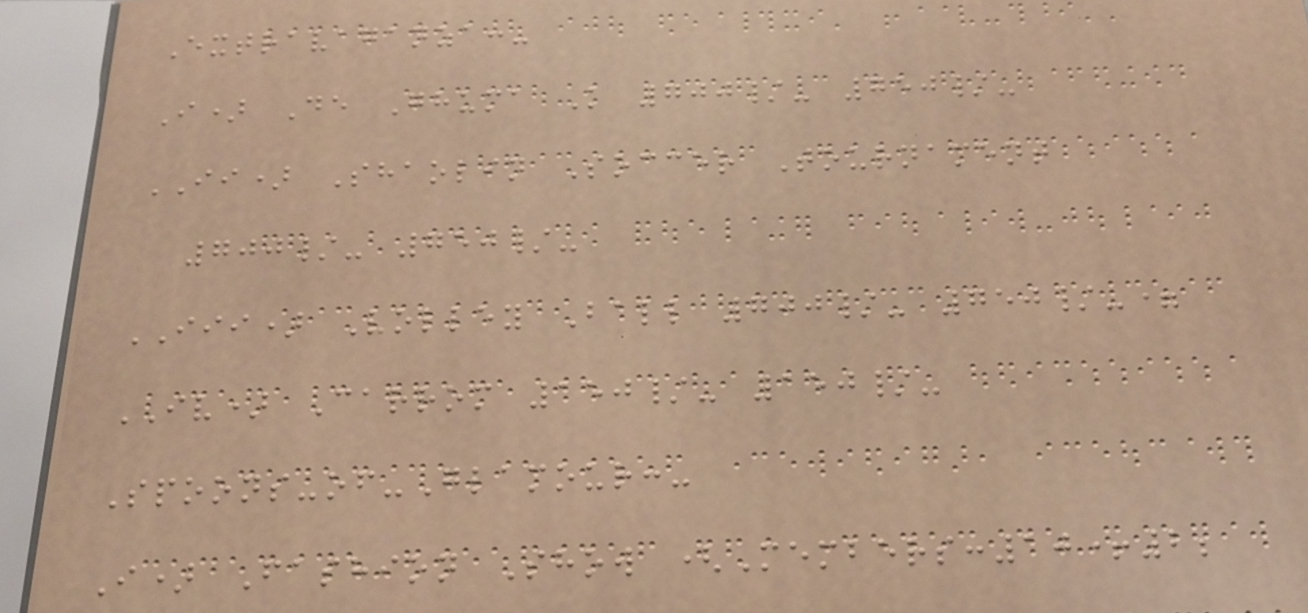Extravaganza:-
I) De Ghuma K 700/- 750/-
II) Shaolin Soccer Tournament
700/- 750/-
III) Volley Ball 700/- 750/-=
IV) Carrom 150/- 150/-
Spoons-of-Glamour:-
I) Fashion Show (Members:10+2;
